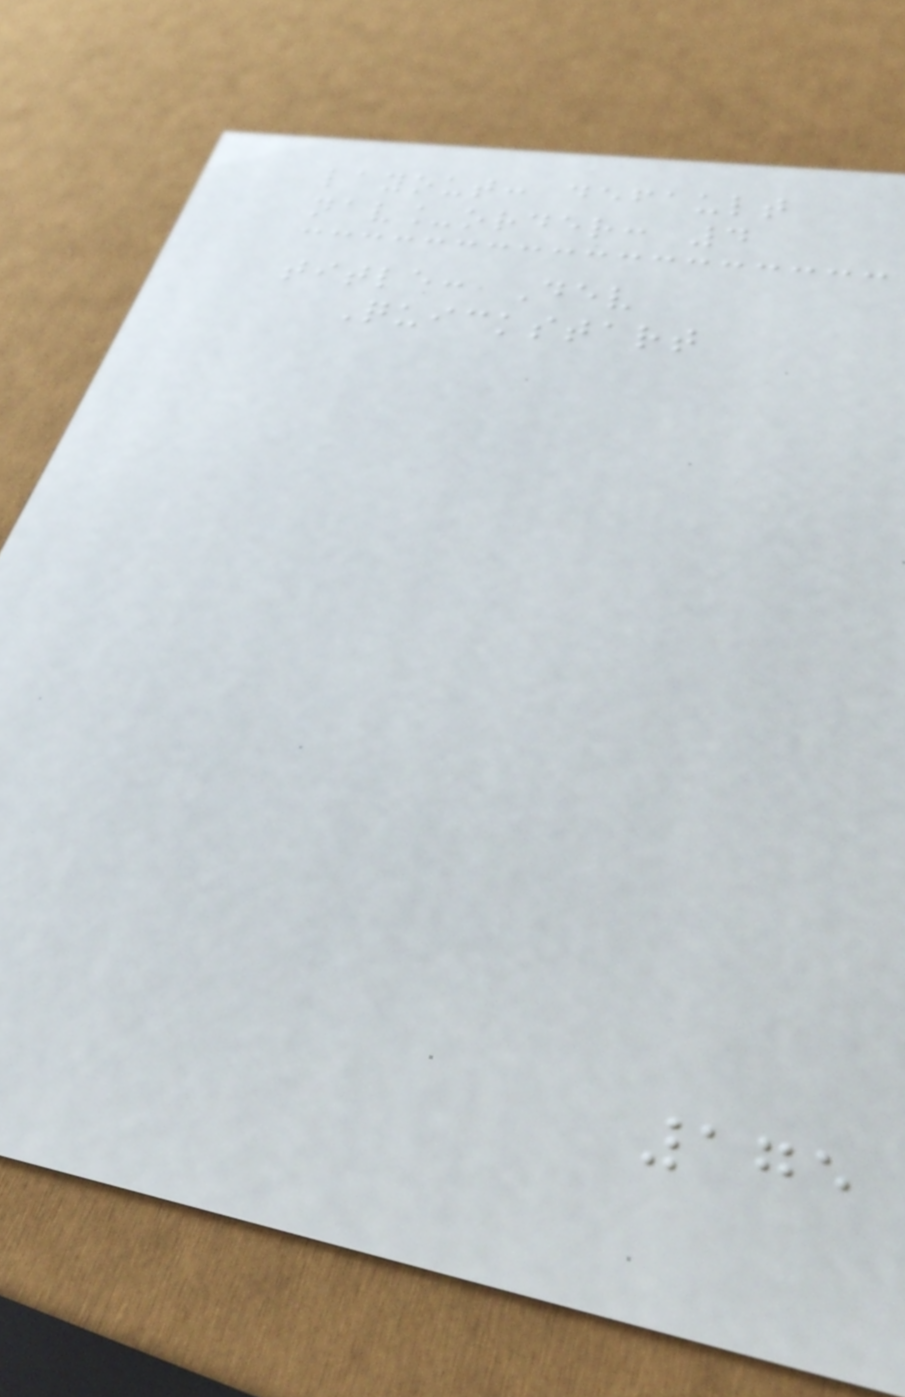layout: default
nav_order: 4
title: Dev
Quickstart
175
